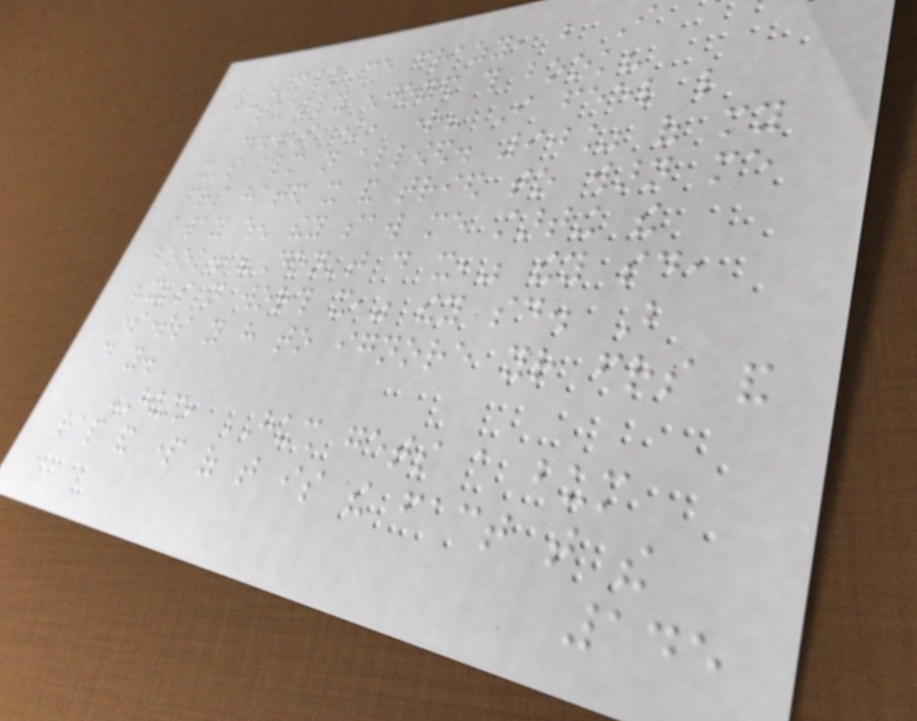Call me crazy, but I
actually enjoyed this book?
...I know, right? I feel like
it's almost not allowed. 90% of my
friends hated it and tried to warn me
away when they saw me starting the
book. "Don't do it," they said,
"it's not worth it," they said. But
sometimes you have to ignore your friends and
do you.
HUSH, HUSH gets a bum
rap and part of that is the fact that the
145
